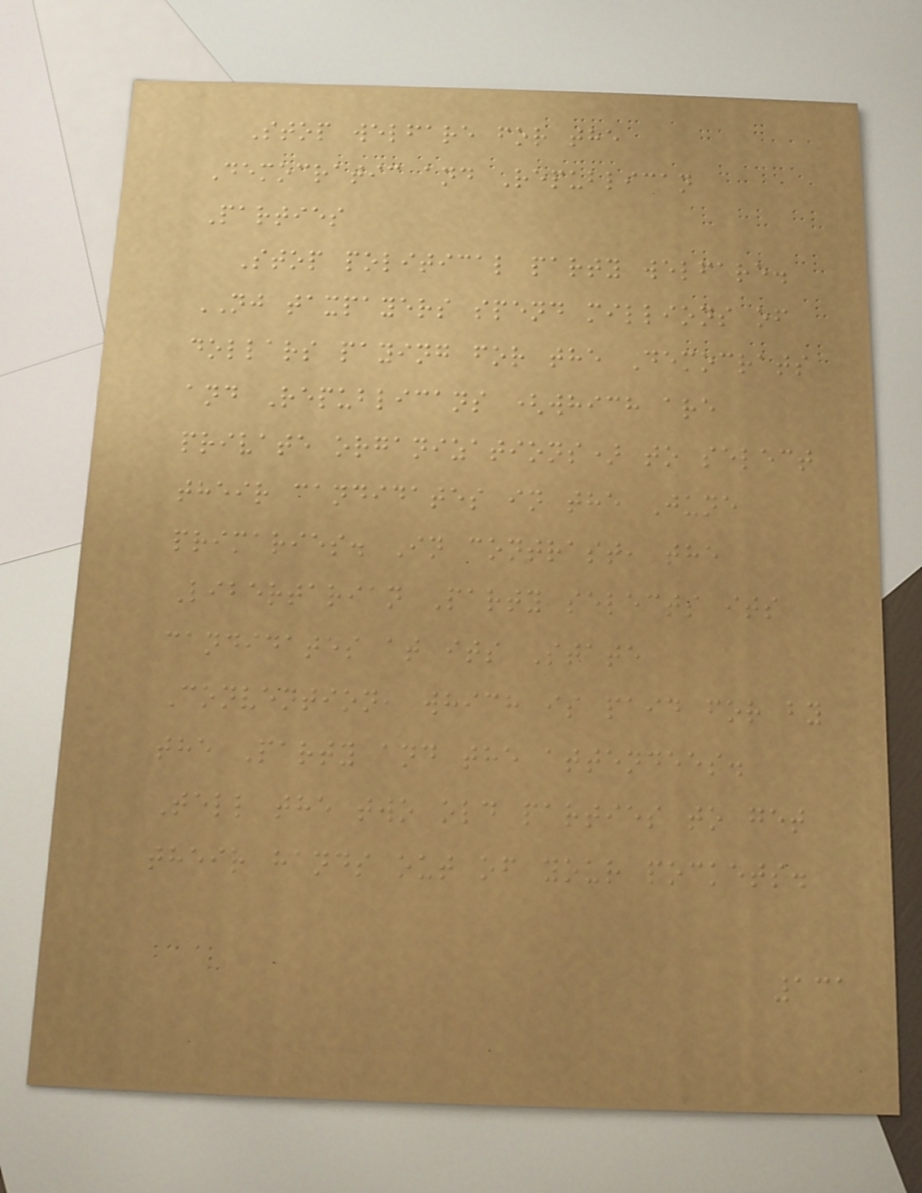Stop welfare for the
Democratic and Republican
Parties
Stop political party welfare.
NJ taxpayers spend millions of
dollars paying for the Democrats
and Republicans (which are
private organizations) to select
their candidates in the June
primaries. In contrast, the
Libertarian Party selects its
candidates at its State
Convention, which is paid for by
the Party and the attendees.
Tell the two old parties to get
their hands out of your pockets.
131
